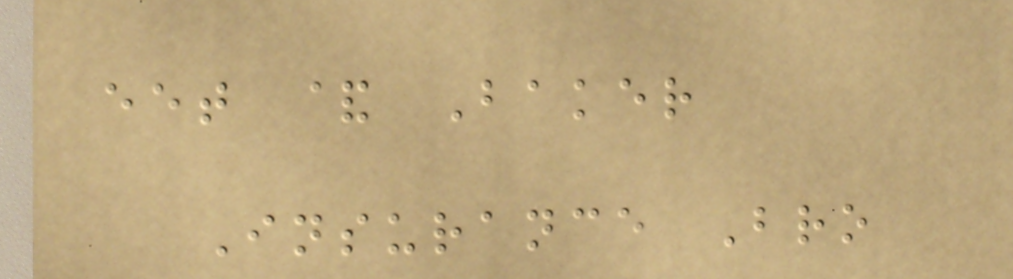eet & Baker
Insurance Bro
